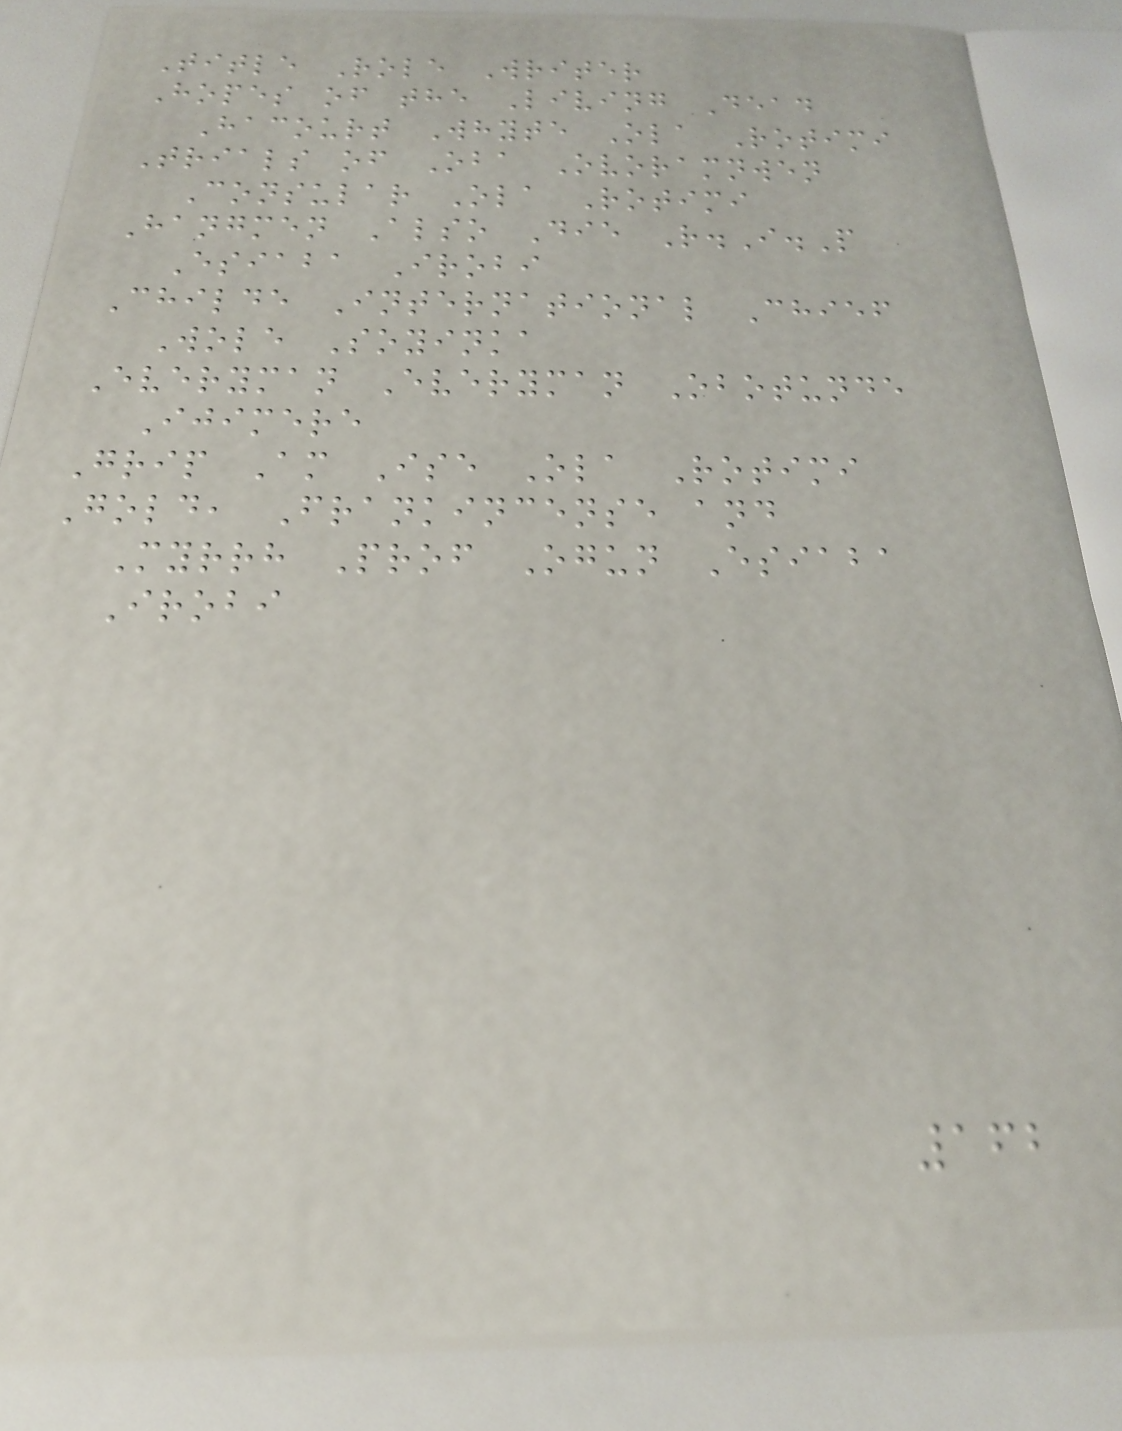Title Role Writer
Hopes of the Living Dead
Hacourt Whyte Ola Rotimi
Trials of Oba Ovoramnwen
Consular Ola Rotimi
Hangmen Also Die R.I.P
Esiaba Irobi
Childe International Chief
Wole Soyinka
Everyman Everyman Obotunde
Ijimere
Grip Am Ise Ola Rotimi
Gold, Frankincense and
Myrrh Prof Ogun Esiaba
Irobi
162
